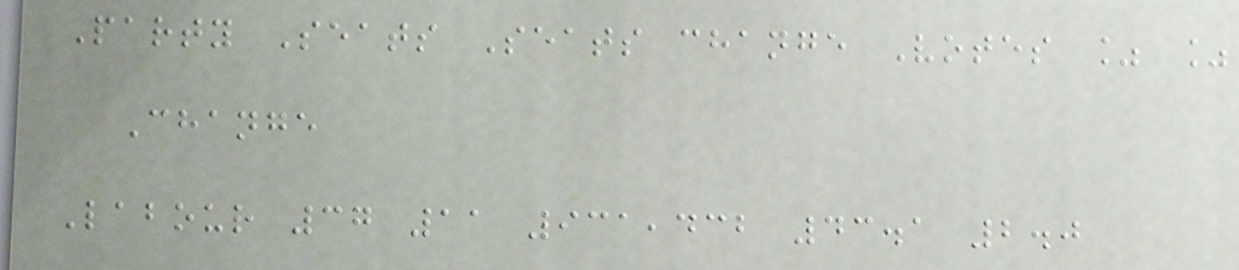Party Seats Seats change Votes % %
Change
Labour 37 11 931,432 43.1 2.0
